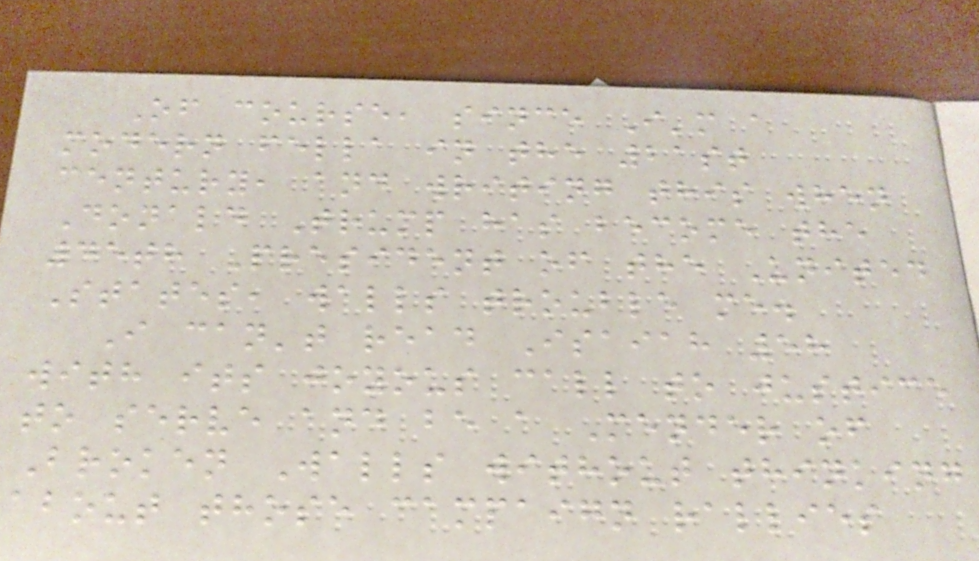Of course, since I'm a
modern fella in the 21st
century, and writing this when
Donald Trump has become the
45th President of the United
States, walls trouble me.
I can't read Isaiah 58
with its joyous call to justice
to serve and be a Mender of
Broken Walls without thinking
about those campaign rallies
